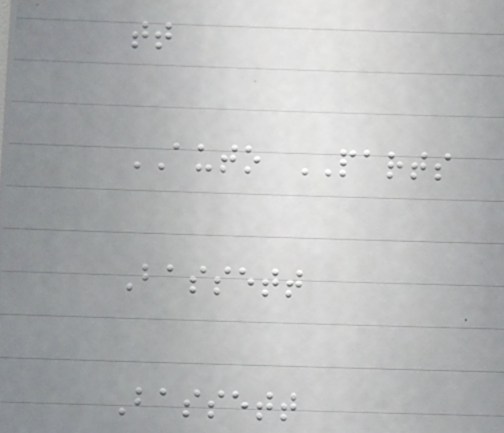tt
AUTO PARTS
Bassett
Bassett
